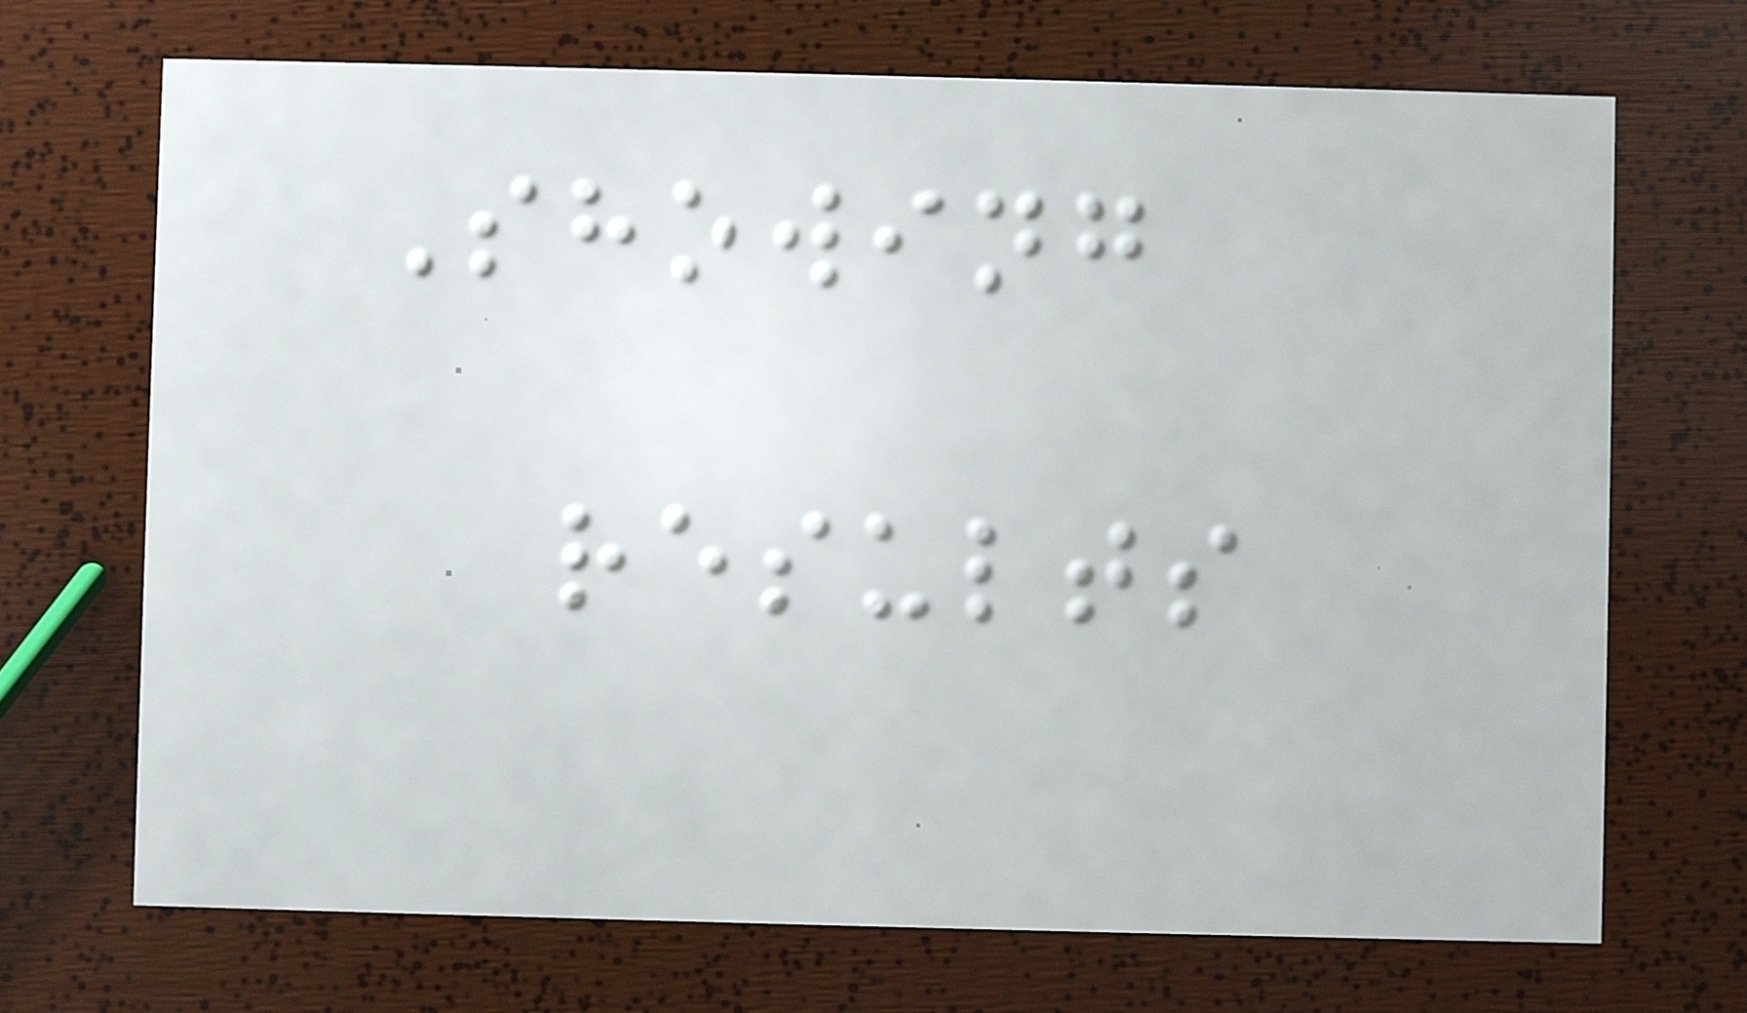Showing
results
